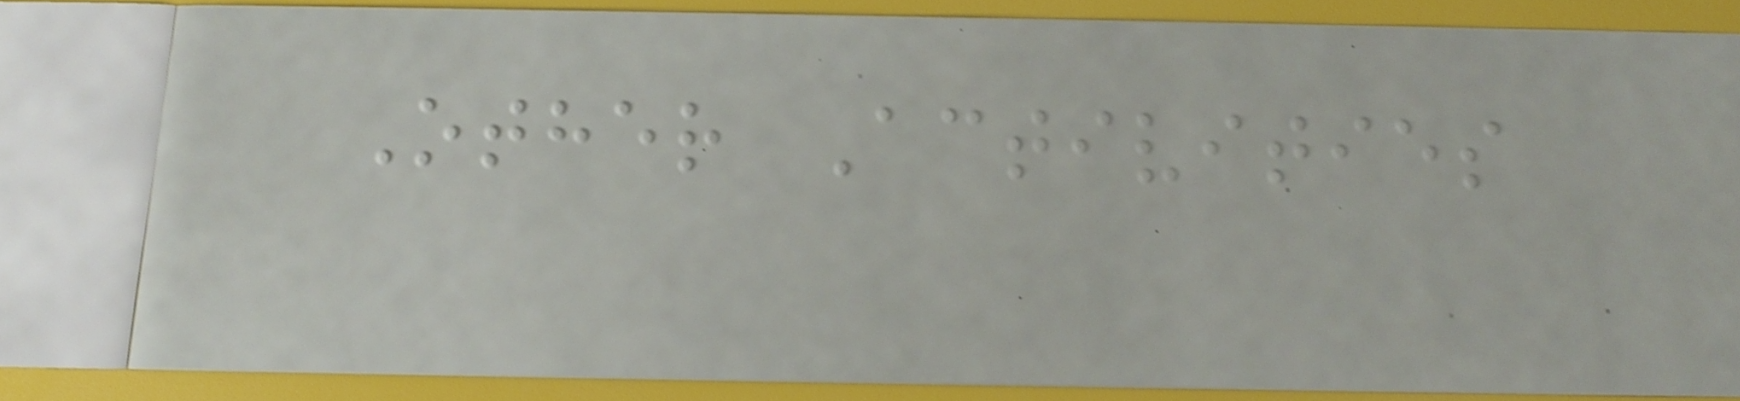Other Activities
